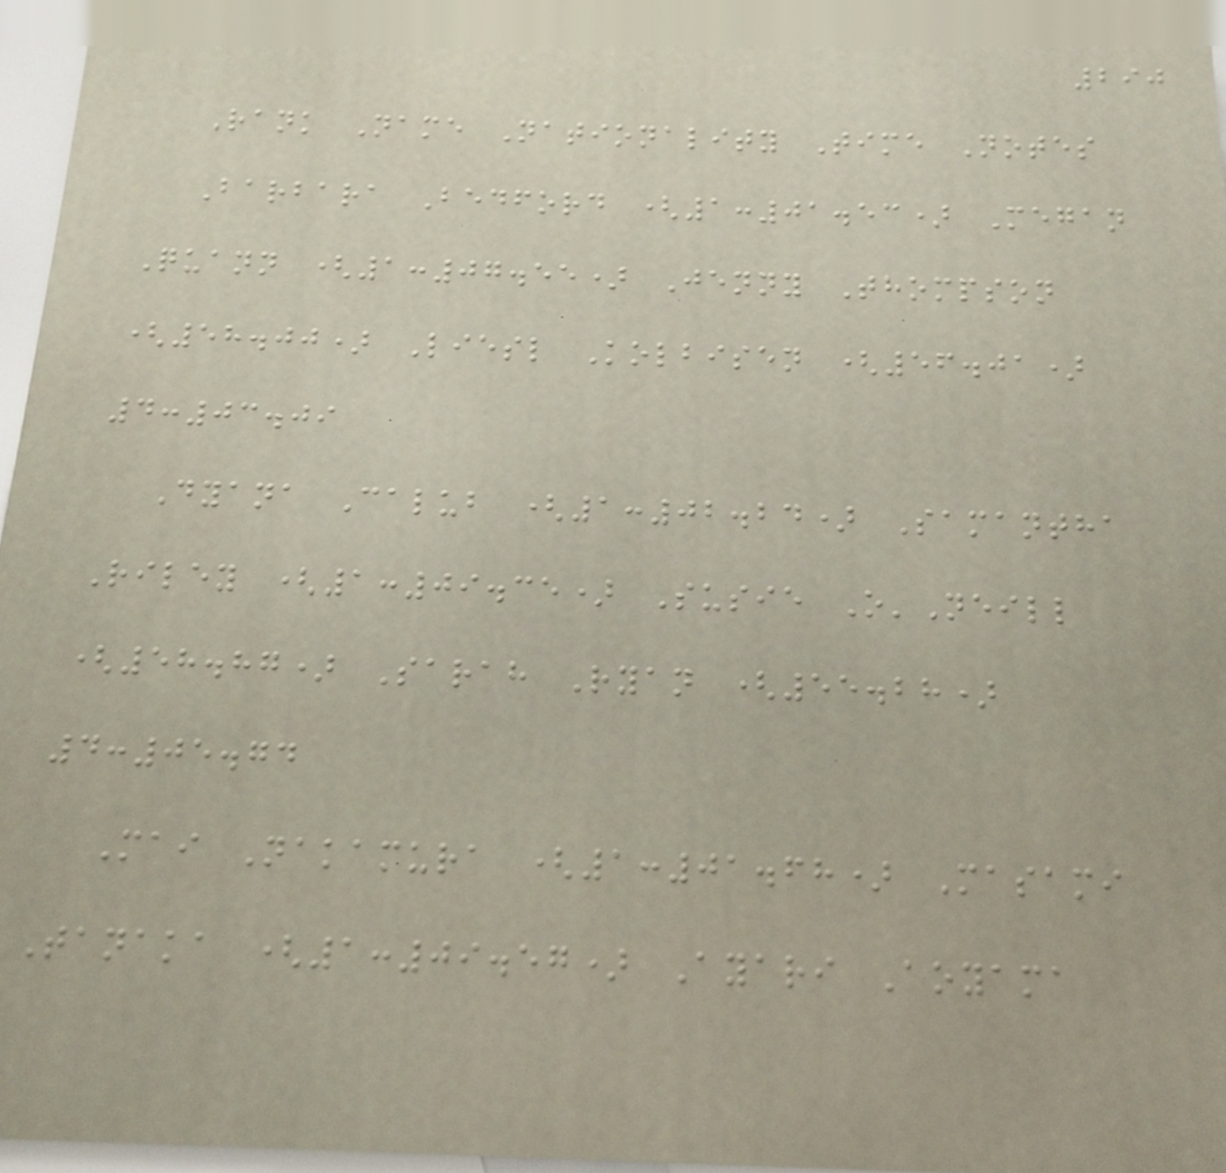290
Rank Name Nationality Time Notes
Barbara Bedford (1:01.53) Megan
Quann (1:07.55) Jenny Thompson
(58.00) Liesl Kolbisen (56.01)
4:03.09
Dyana Calub (1:02.24) Samantha
Riley (1:09.35) Susie O'Neill
(58.87) Sarah Ryan (55.28)
4:05.74
Mai Nakamura (1:01.68) Masami
Tanaka (1:09.57) Ayari Aoyama
